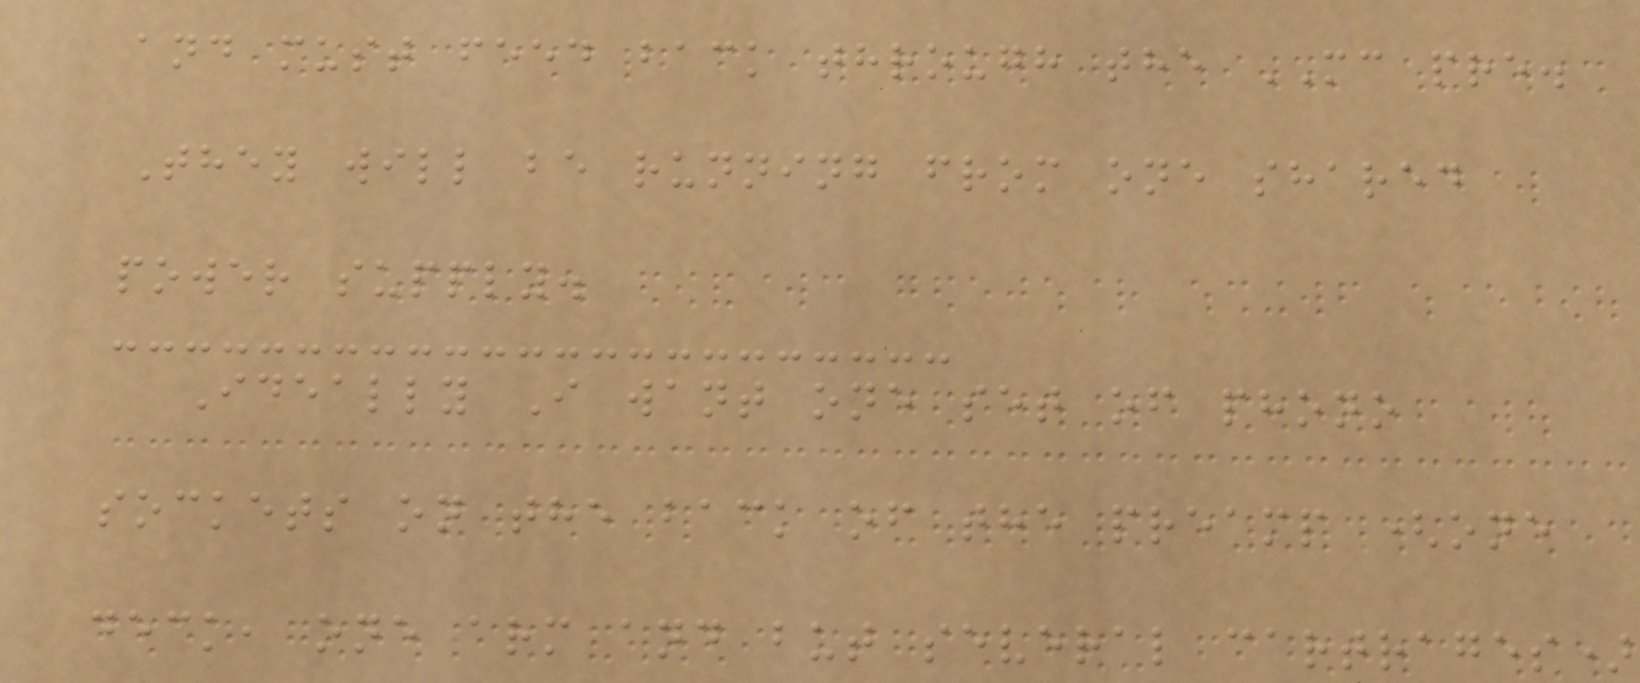and must feed back through the MC pre.
They will be running from one shared
power supply.
Ideally I want one set of phono
sockets on the back of the preamp (one
deck, one arm and but several cartrages)
